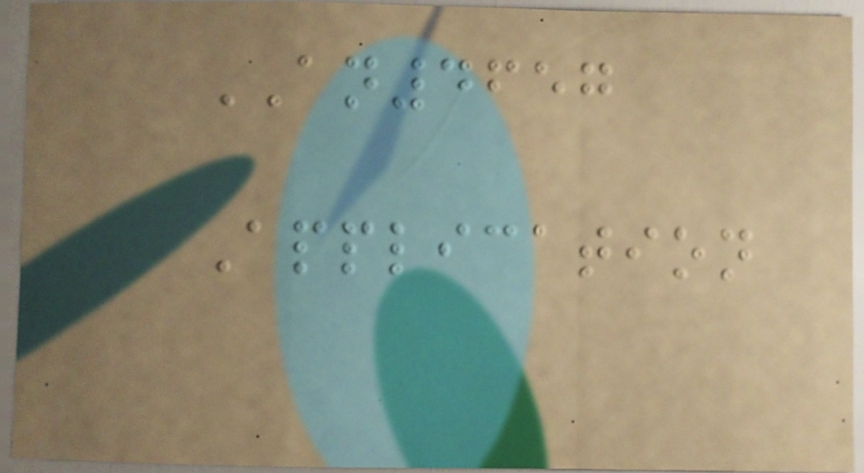AN4657
Application
